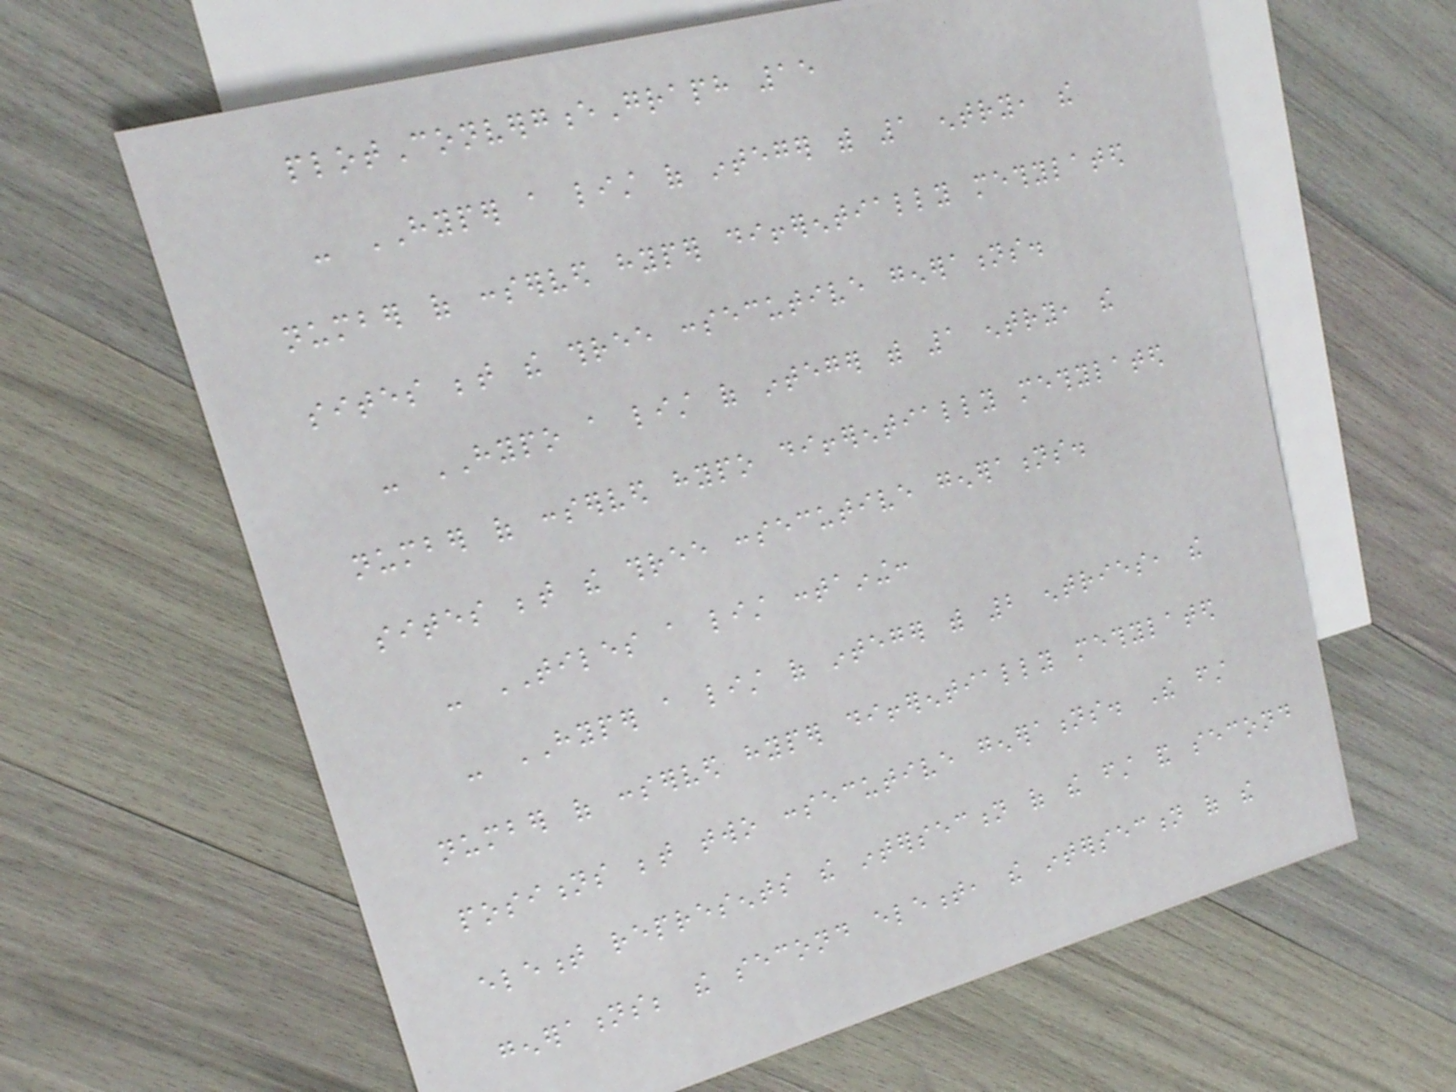plotConvergenceGraph 15
- HYPER a list of integer with 1 entry, the
number of conserved hyper differentially methylated
sites between the three consecutive generations.
- HYPO a list of integer with 1 entry, the
number of conserved hypo differentially methylated
sites between the three consecutive generations.
- TILES a list containing:
- HYPER a list of integer with 2 entries, the
number of conserved hyper differentially methylated
positions between two consecutive generations. The first
element represents the intersection of the first and second
generations; the second element, the intersection of the
